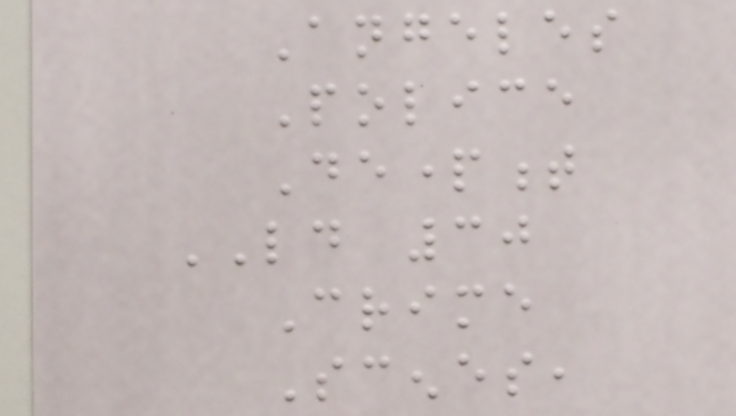Angeles
Police
Department
LD 30
Crime
Scenes,
